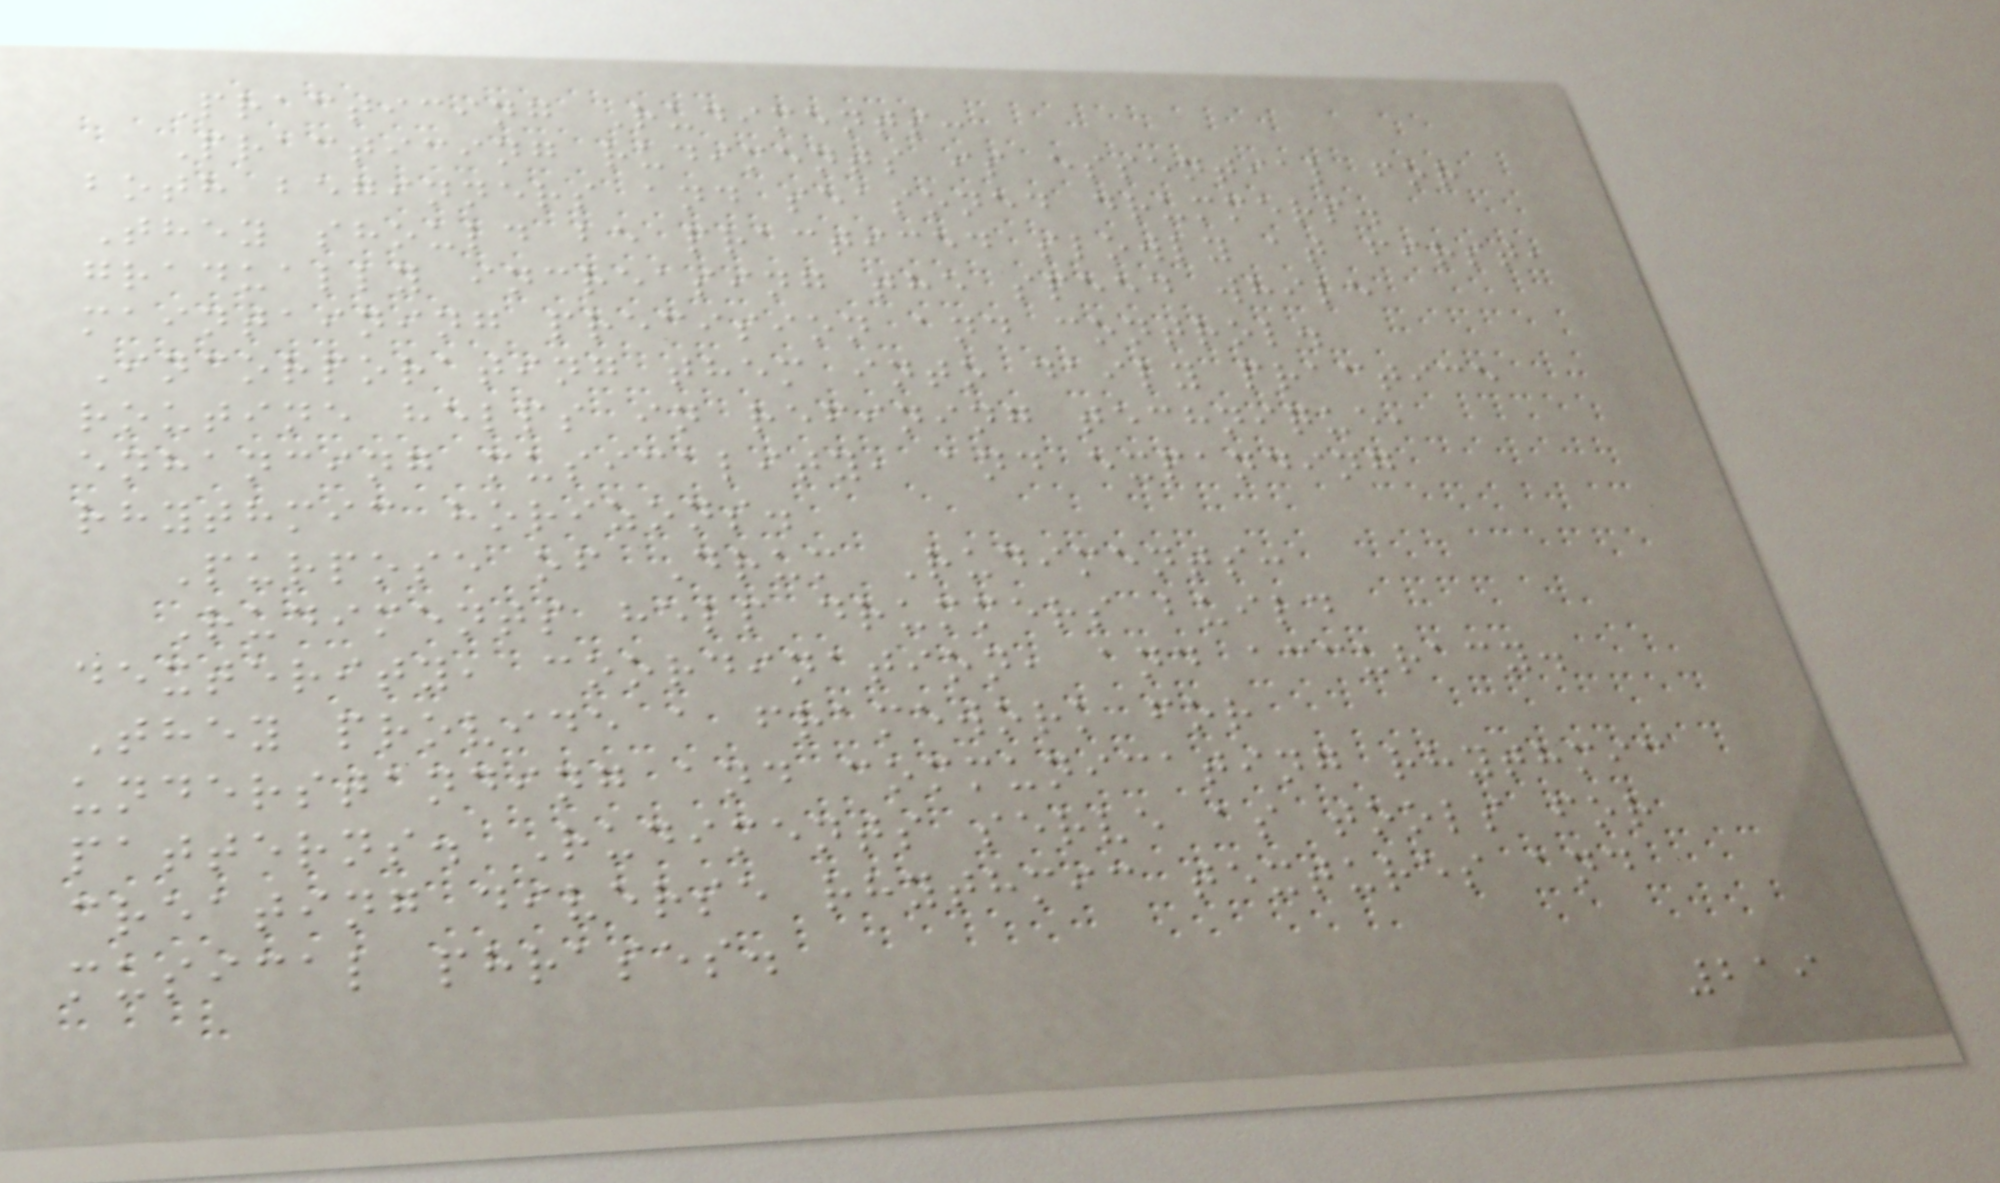Practicing Rudiments:
Practicing rudiments is essential for
both beginners and seasoned drummers.
They should be practiced slowly at first,
gradually increasing the speed while
maintaining precision and control.
Incorporating them into daily practice
routine helps in refining technique,
enhancing musicality, and expanding
rhythmic horizons.
Purpose of Drum Rudiments:
Rudiments help drummers build
dexterity, coordination, and accuracy.
They provide a framework for
understanding and communicating rhythmic
patterns. Rudiments serve as tools for
creating diverse rhythmic textures and
musical phrases.
219
